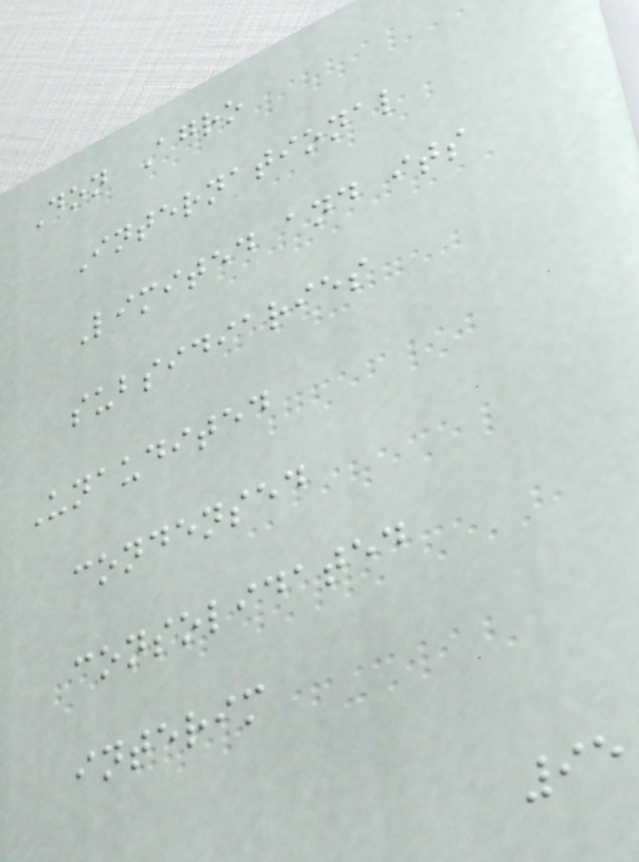Don Agro
International
Limited and its
subsidiaries
Unaudited
condensed
consolidated
interim
95
